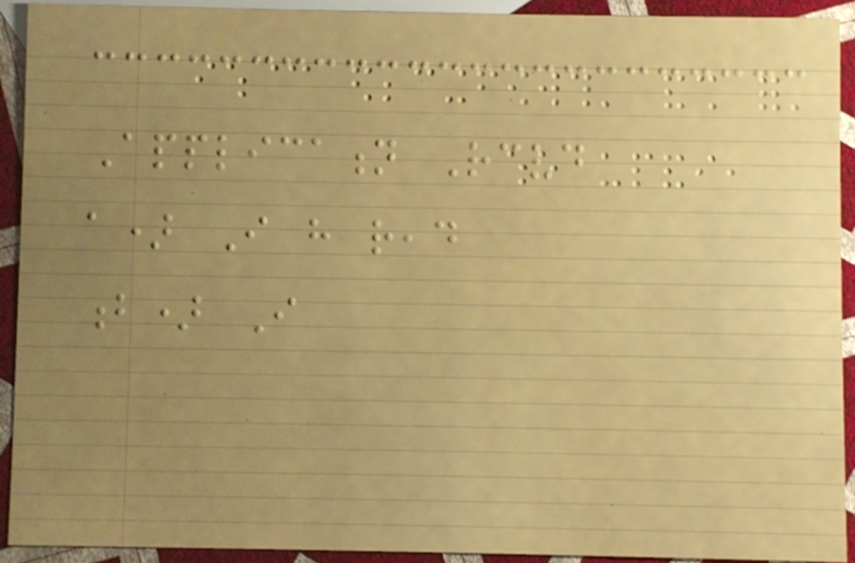Application Received
a) I have read
b) I
